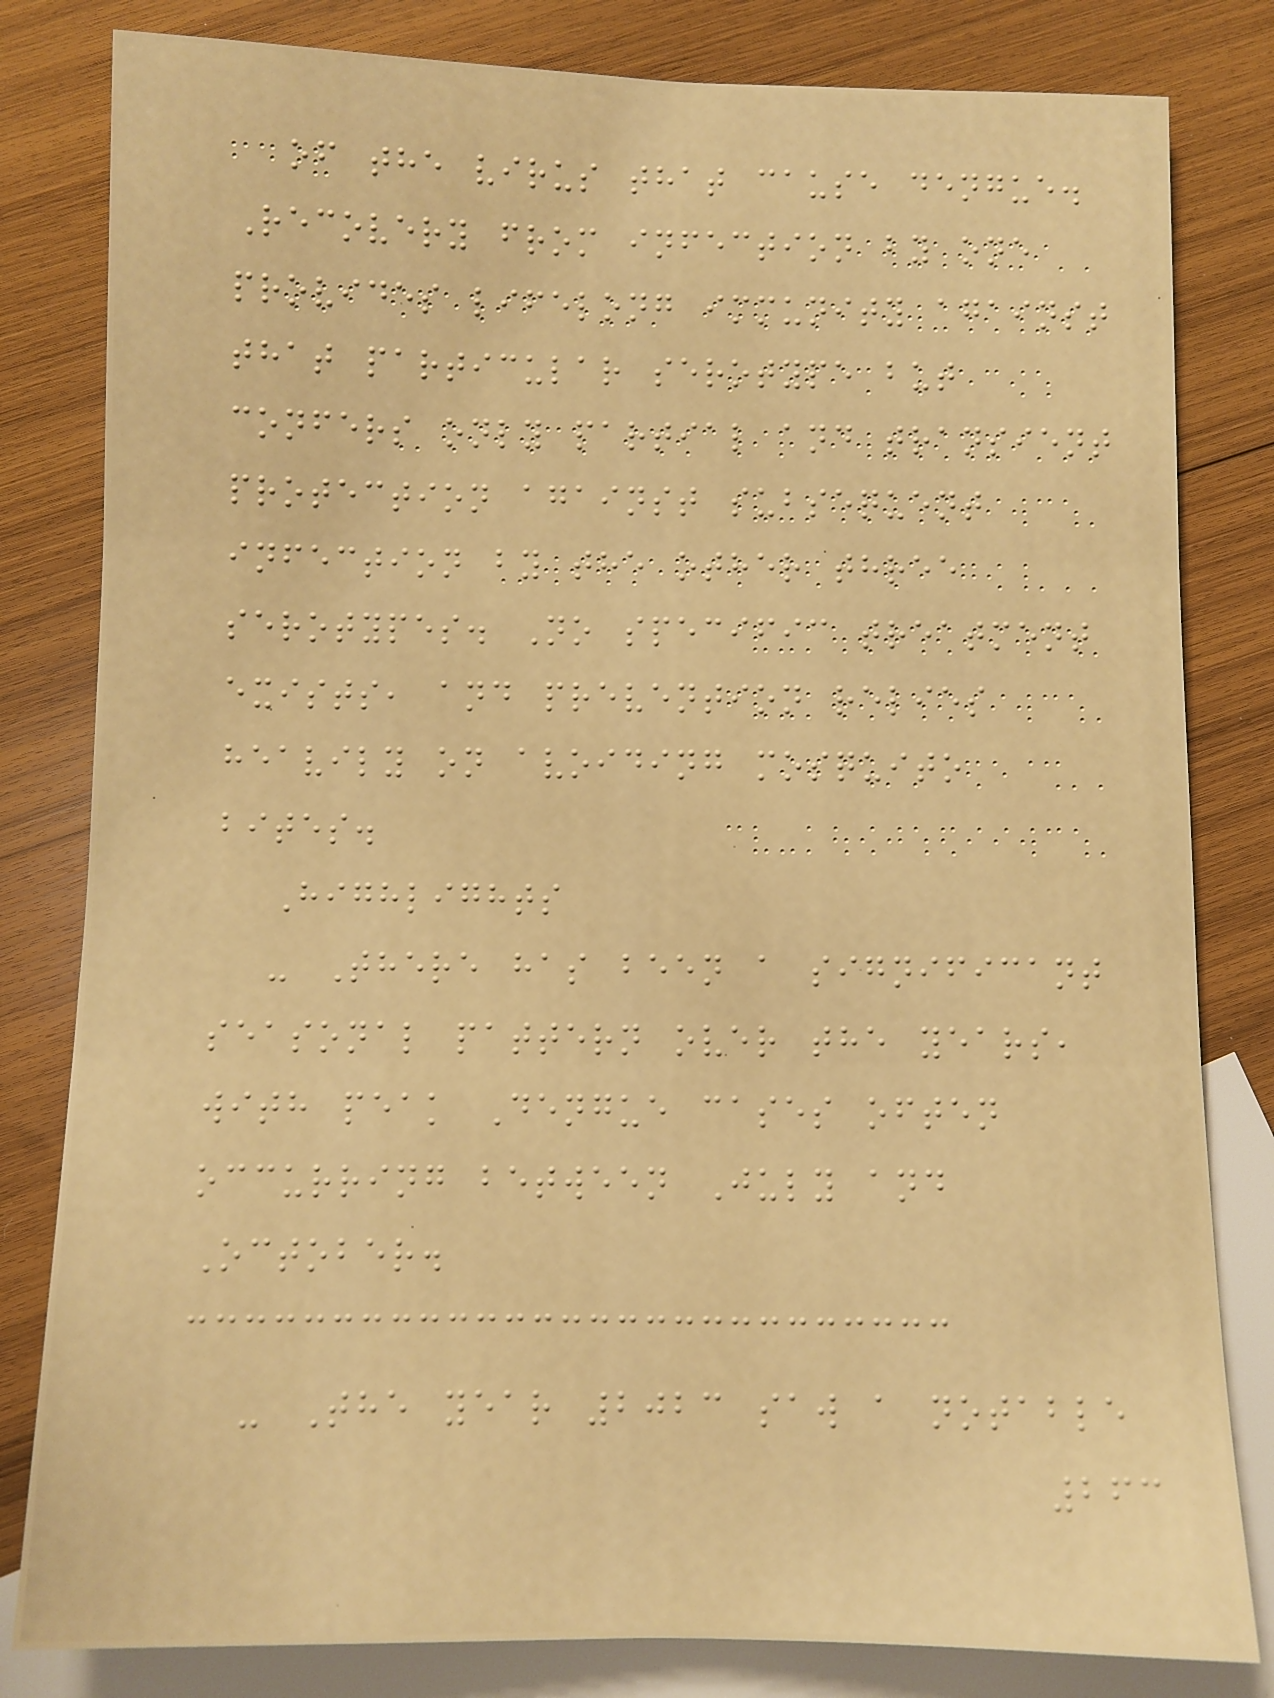of the virus that cause dengue.
Recovery from infection by one
provides lifelong immunity against
that particular serotype but
confers only partial and transient
protection against subsequent
infection by the other three
serotypes. No specific treatment
exists, and prevention relies
heavily on avoiding mosquito
bites.
Highlights
- There has been a significant
seasonal pattern over the years,
with peak Dengue cases often
occurring between July and
October.
- The year 2023 saw a notable
263
